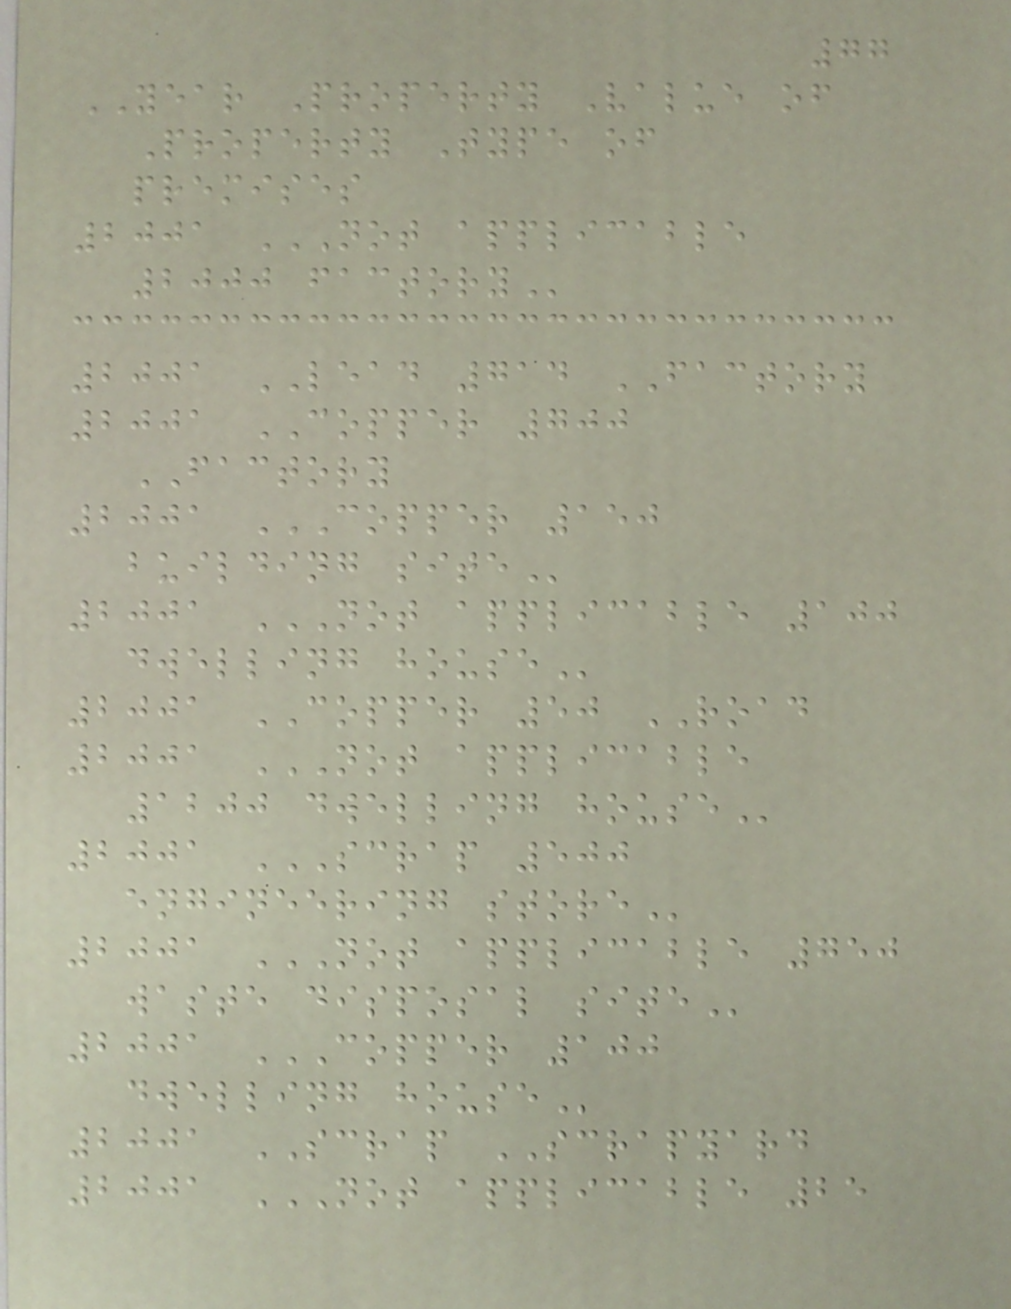77
YEAR Property Value of
Property Type of
premises
2001 NOT APPLICABLE
2000 FACTORY
2001 LEAD 714 FACTORY
2001 COPPER 700
FACTORY
2001 COPPER 150
BUILDING SITE
2001 NOT APPLICABLE 100
DWELLING HOUSE
2001 COPPER 50 ROAD
2001 NOT APPLICABLE
1200 DWELLING HOUSE
2001 SCRAP 500
ENGINEERING STORE
2001 NOT APPLICABLE 750
WASTE DISPOSAL SITE
2001 COPPER 100
DWELLING HOUSE
2001 SCRAP SCRAPYARD
2001 NOT APPLICABLE 25
